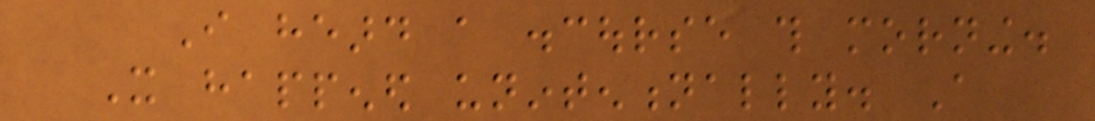I heard a discourse this morning.
It happened unintentionally. A
